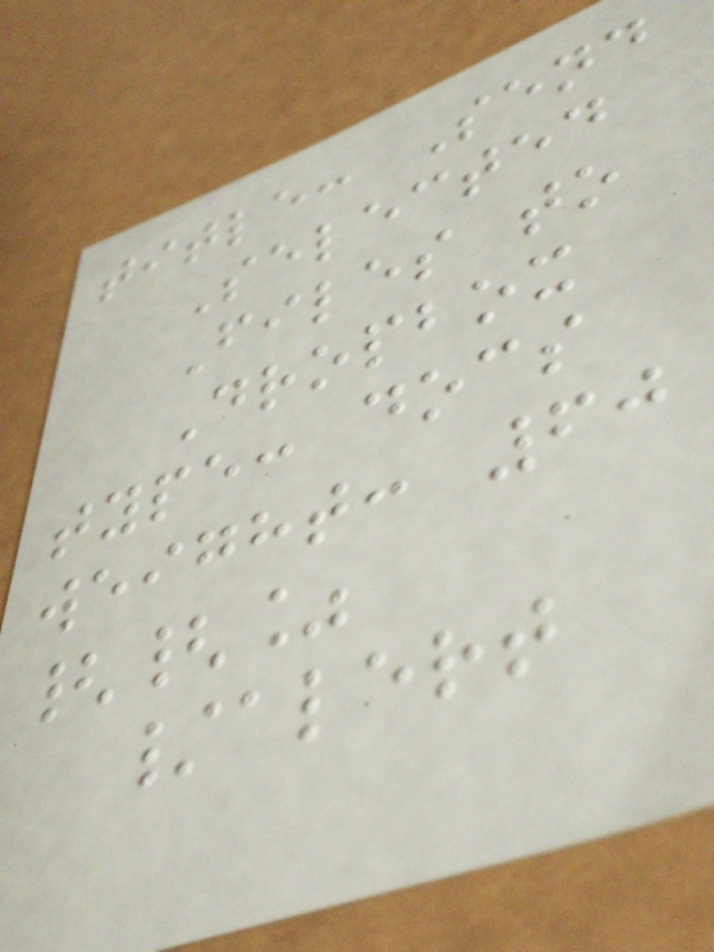title: Send
Selected
Files to
Dropbox
type: docs
weight: 60
{{%
/alert
